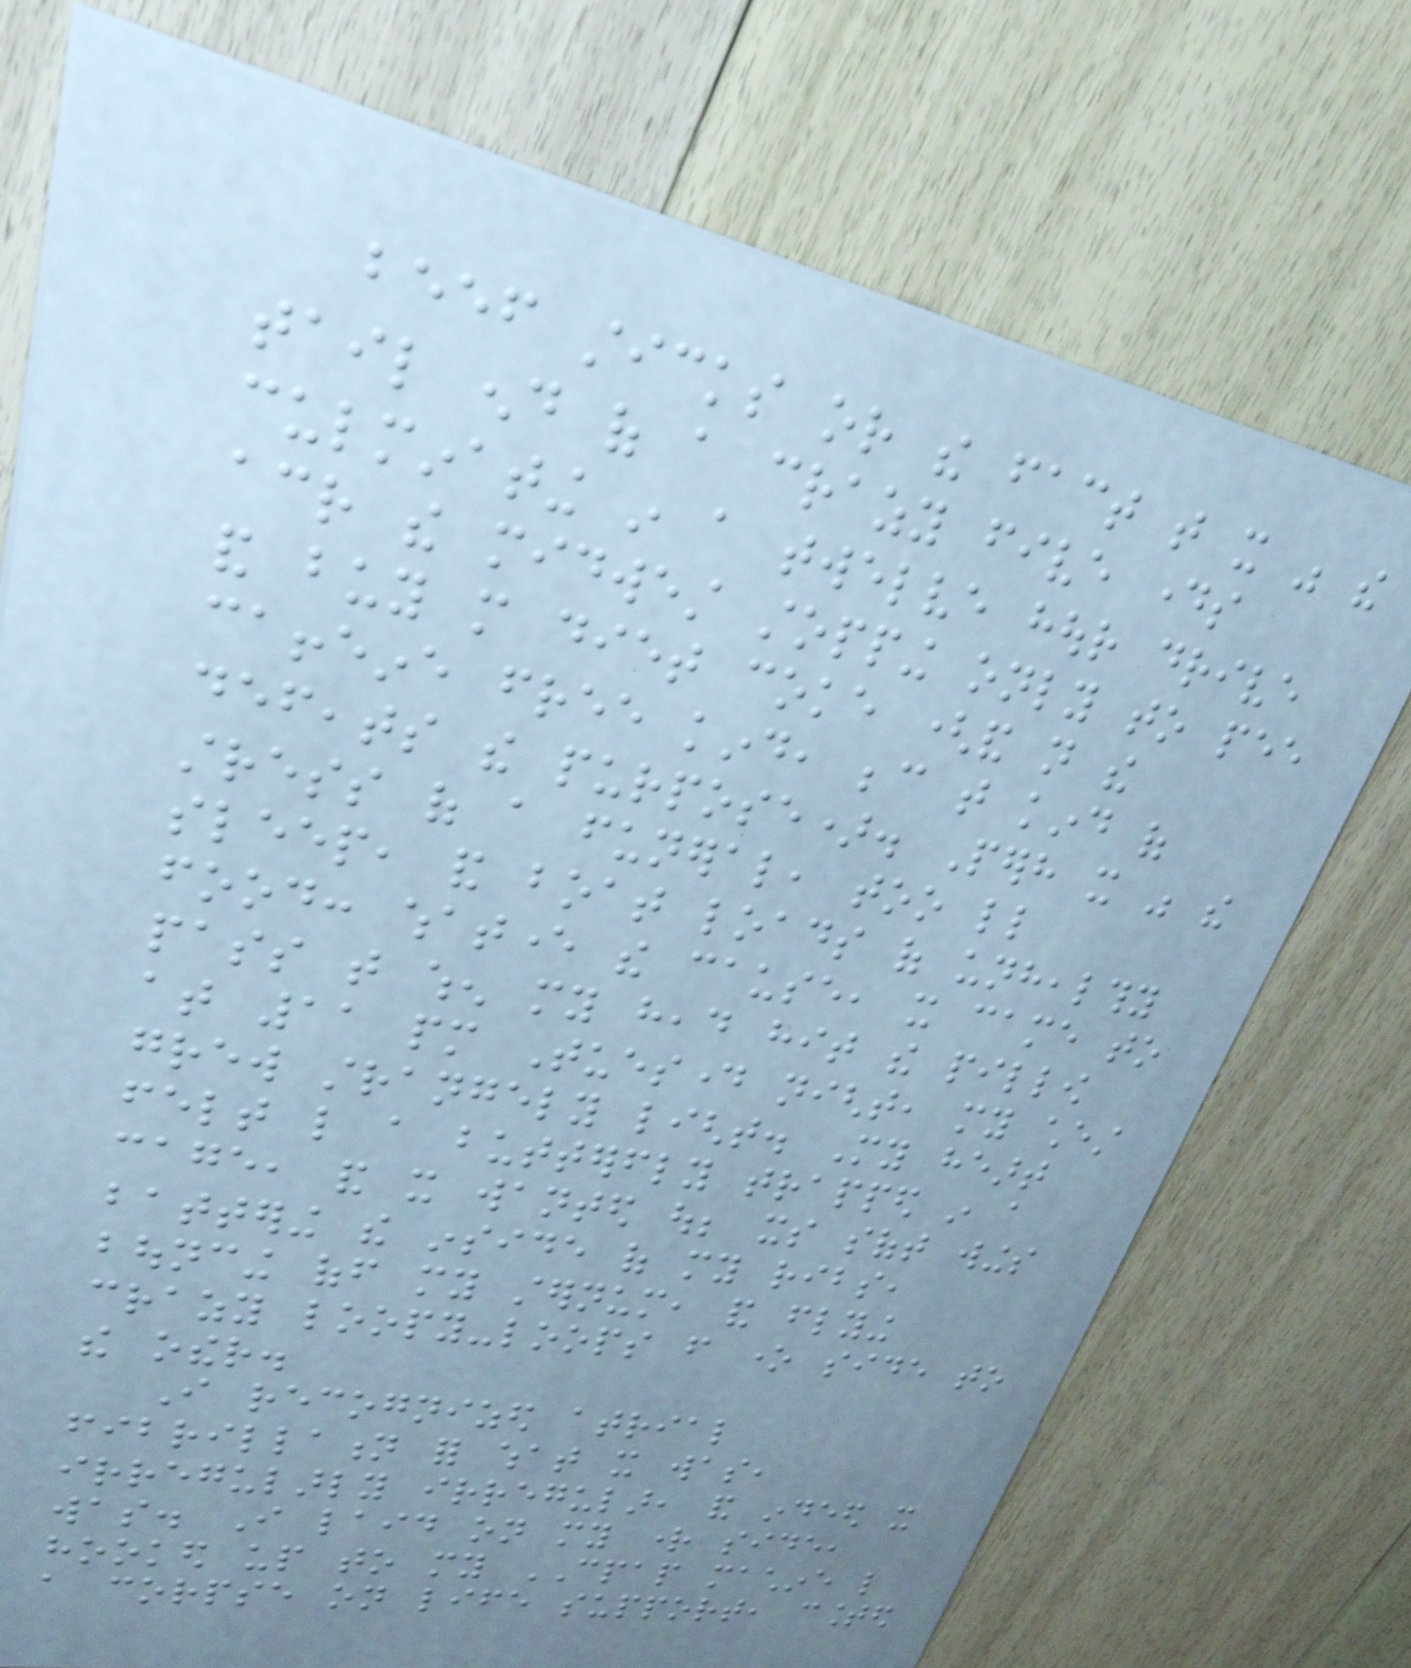beef sticks or the fact that it was the
tail end of a crazy five days
culminating in a twelve hour drive
across the midwest stopping only to pee
and buy more diet coke (and not the
caffeine free kind, because that kind of
defeats the purpose). Perhaps it was the
stress of a funeral, too little
sleep, and boat loads of unhealthy
food: whatever the cause, it came to
pass that when my head hit the pillow
at 11 pm Tuesday night, my chest
grew strangely light. My heart
felt like a butterfly trapped in a
cage, and it wanted out; its soft wings
battering the inside of my ribs,
bouncing off my sternum, and flying
crazy loopy-loops from one side to
the other.
I recognized atrial
fibrillation for what it was,
irregularly irregular, and indeed it
was. I laid on my right side,
hooked up to my CPAP machine like
a corpse on life support, counted
